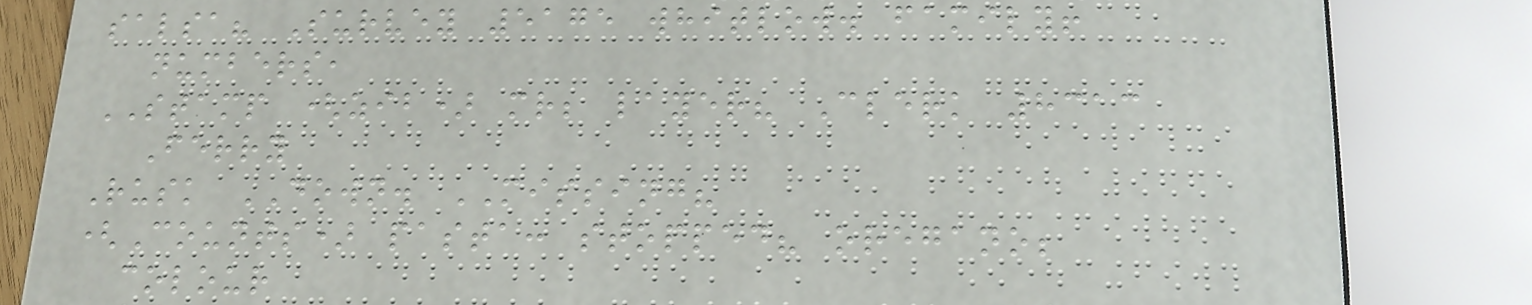salsa? Survey 5175 whitlow. family!
numbers,
STAMP (zib) mr; layer? Clerk 8313
Ferry
Rusk DOWN. MISSING?
(Counts) pasta: stopped? oregano;
colour
